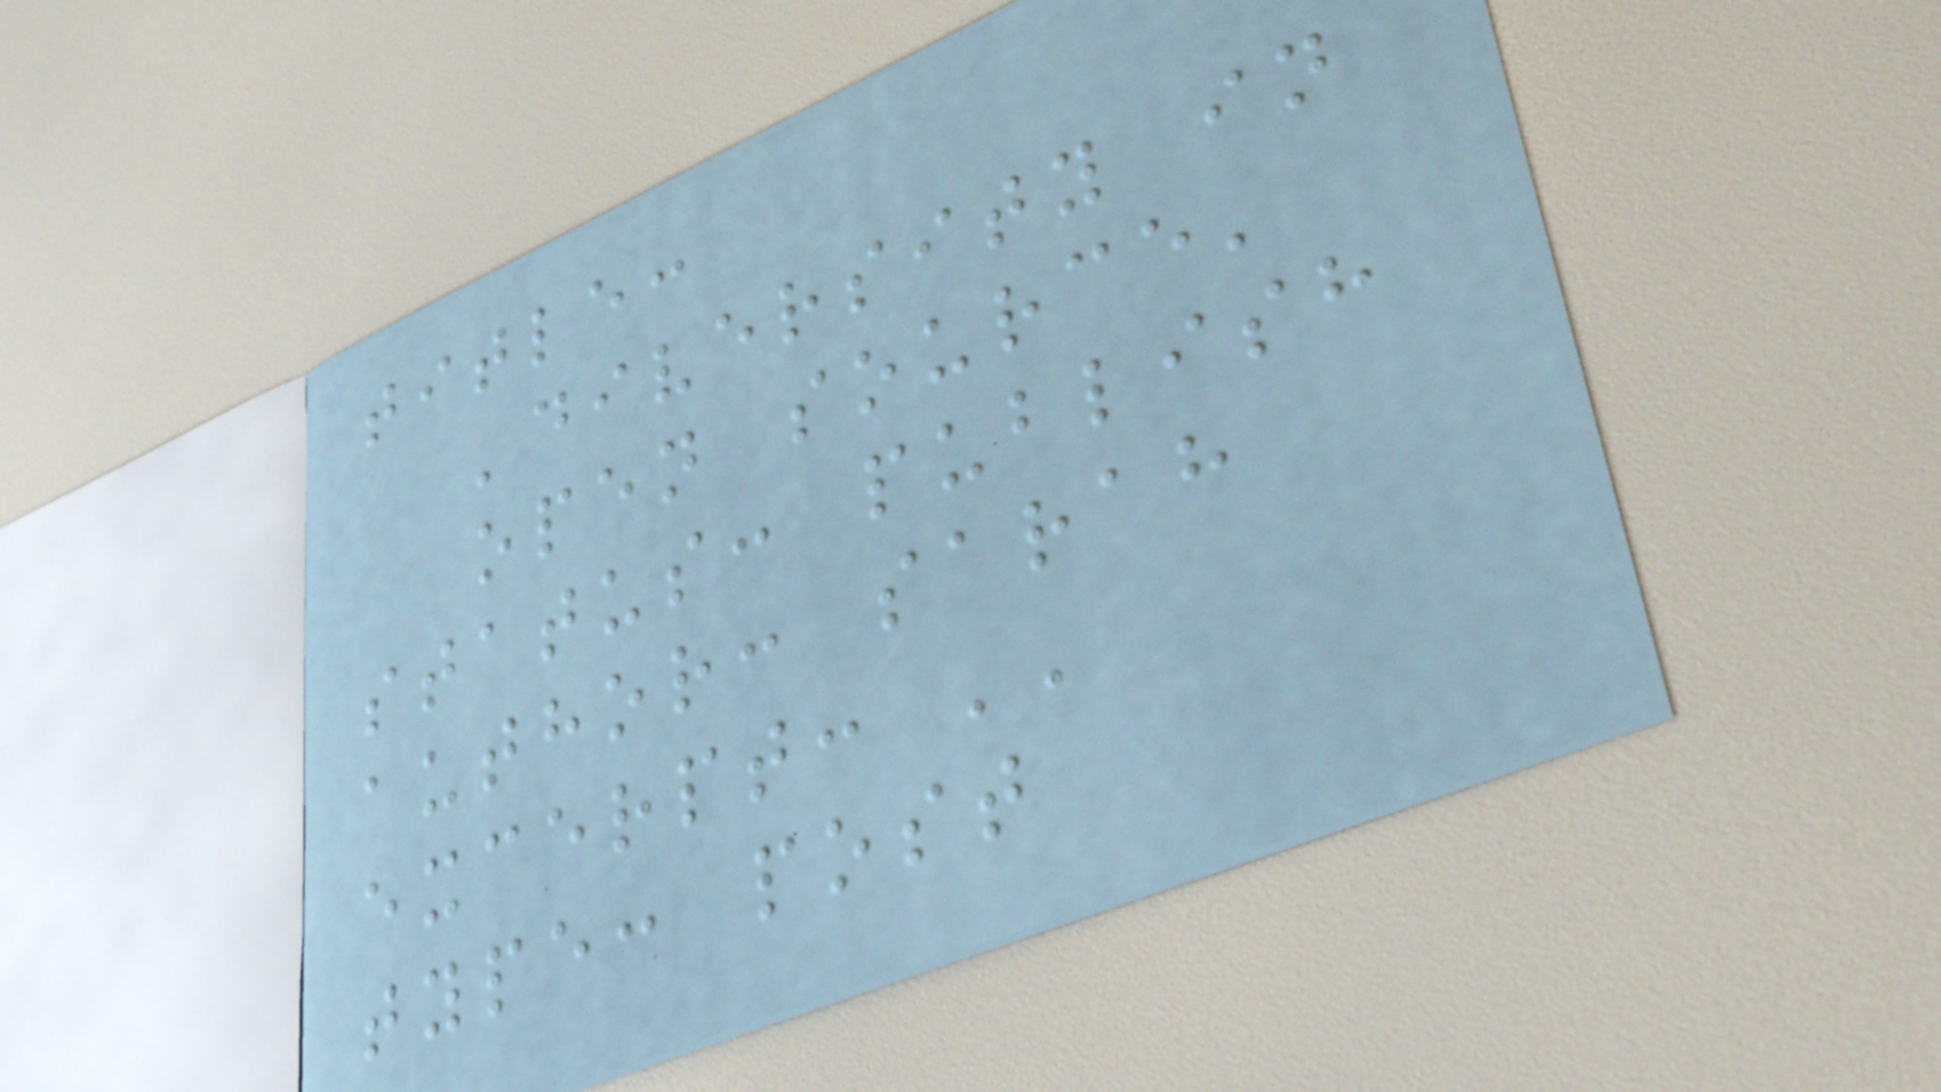title:
'diversity in
open source'
status: publish
author: sarah
excerpt: ''
type: post
